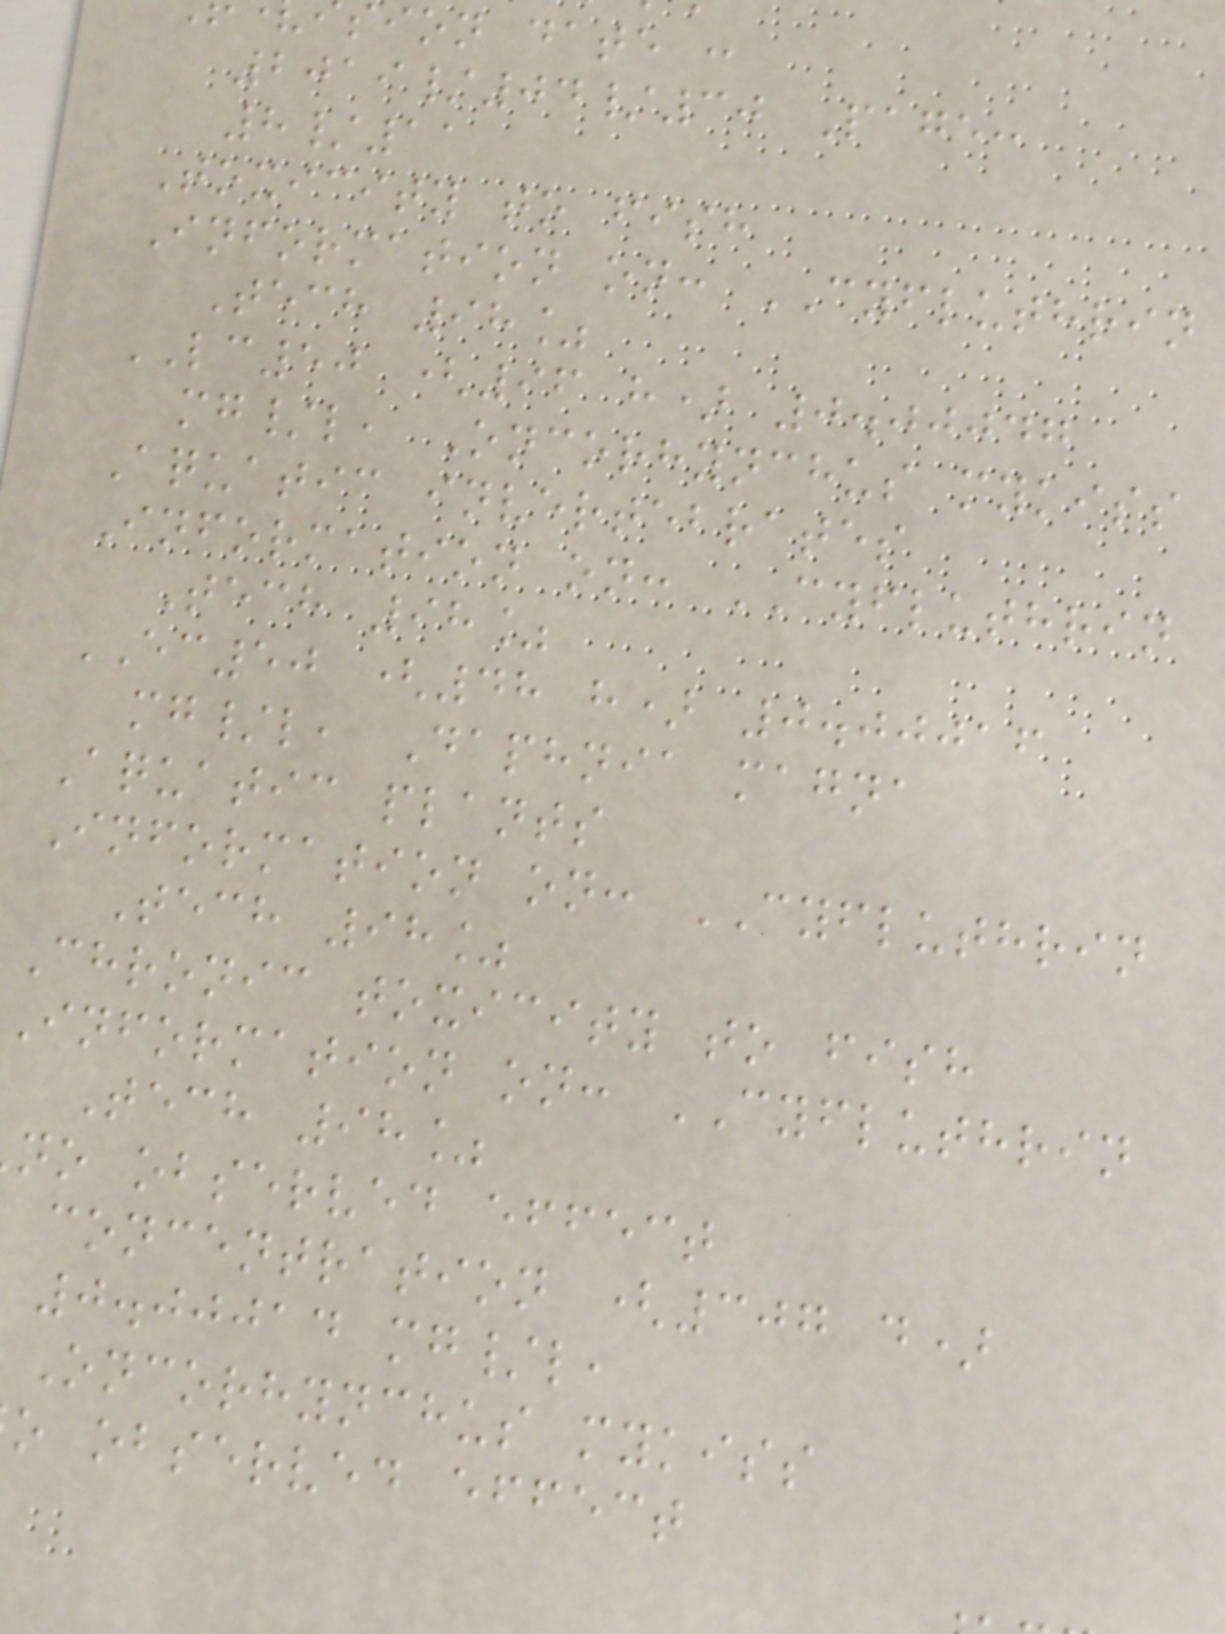ion date :
2019/04/30 Page:
8/11
Toxicity to fish
Information on: CYFLUTHRIN
Tech 98%
LC50 (96 h) 0.00047
mg/l, Oncorhynchus mykiss
Aquatic invertebrates
Information on: CYFLUTHRIN
Tech 98%
EC50 (48 h) 0.00016
mg/l, Daphnia magna
Aquatic plants
Information on: CYFLUTHRIN
Tech 98%
Chronic toxicity to fish
Information on: CYFLUTHRIN
Tech 98%
no observed effect
concentration (307 d)
0.00014 mg/l,
Oncorhynchus mykiss
o observed effect
